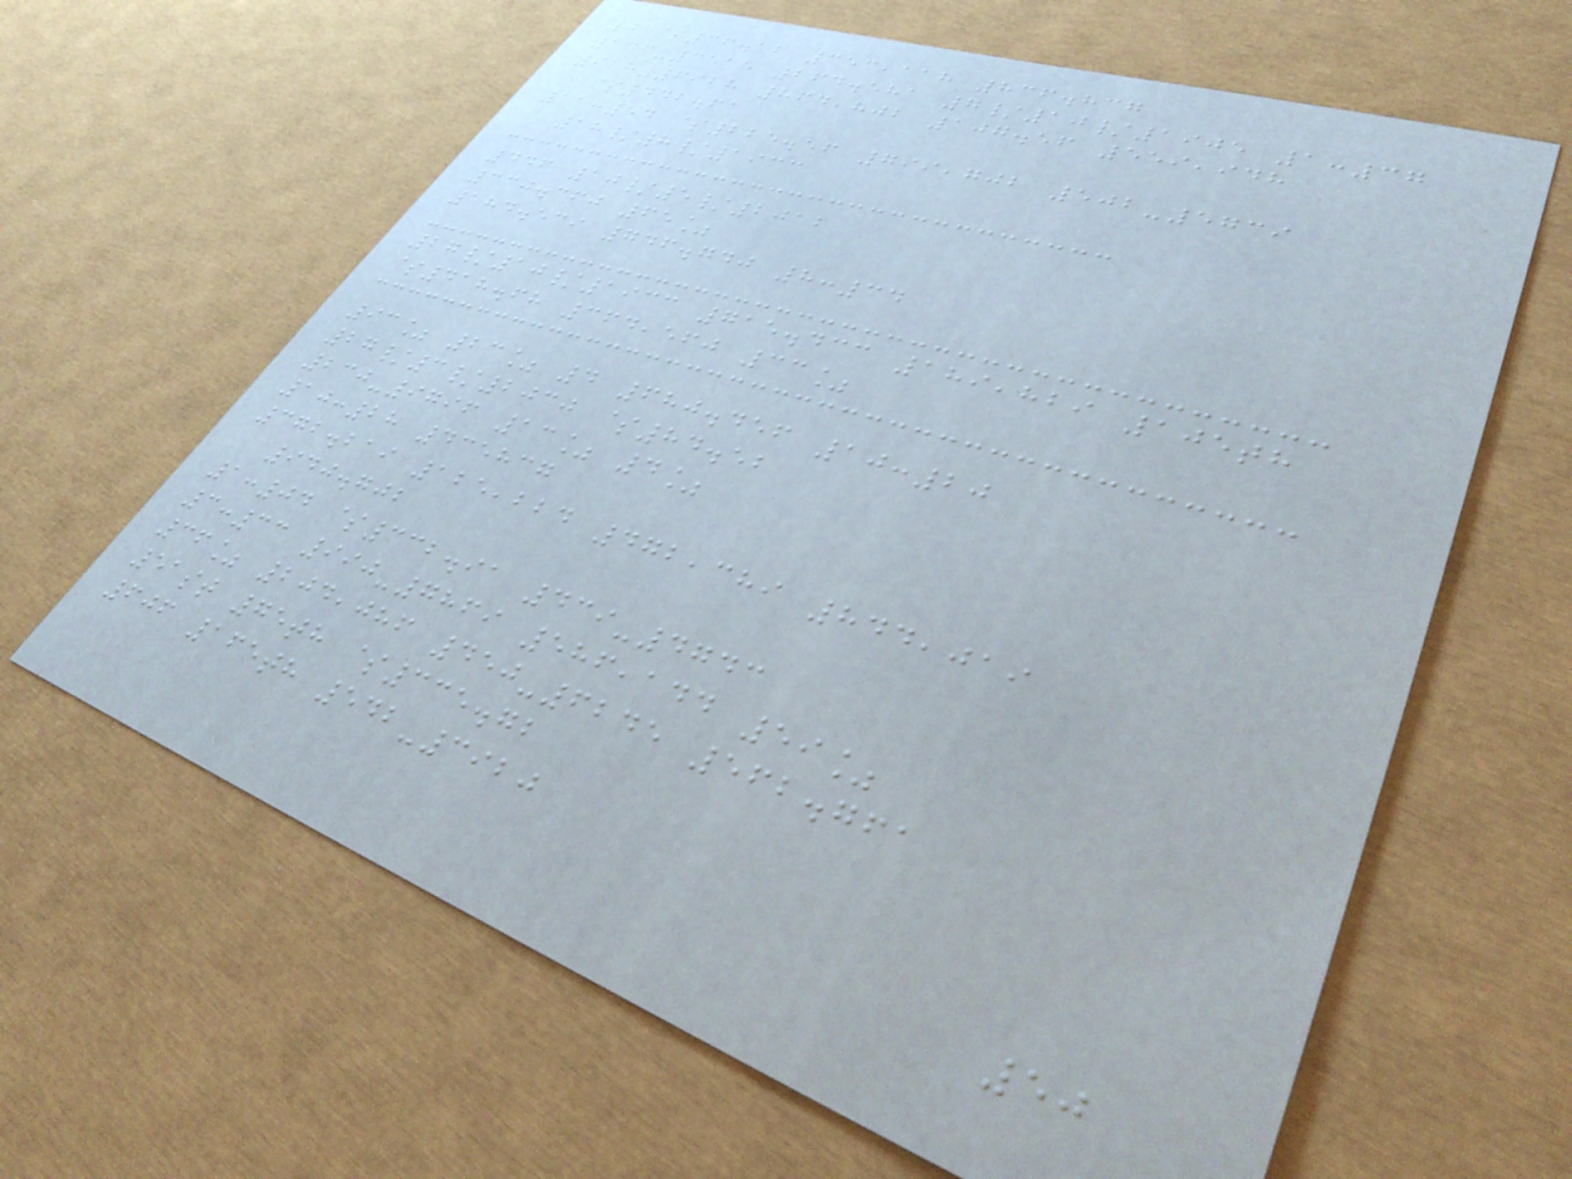0 $36.12 353,118 836.837
133-3515 264.581 7/10/1905 1:37
918-6928 864,802 107.56 559,948
$442.61
11:54 $225.56 799,702 502-5739
18/8/1933
446 10/5/2012
330.360 65%
184.539 746.740 8:34
27/10/1933 715.433 189,829 105th
$418.68 364,560 33%
93% 23% 4 680.456 10:20
27/3/2030 $84.52
230-9796 13% 4%
10:28 435837
372.219 125,224 472,389 844,019
940.702
1:04 $332.91 439-4743
3:33 990-7869 586,144 59%
36% 204,086 450-6245 562.761
51st 75th $335.72
606 165th 542-3920
50
